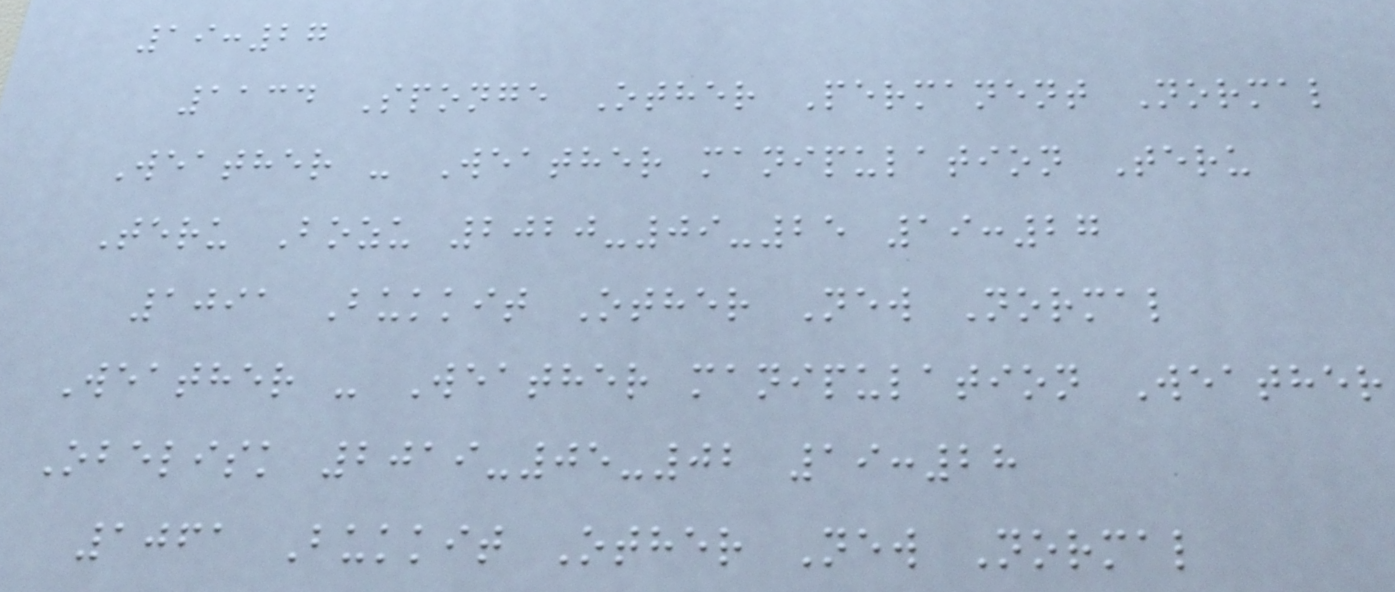19:27
1134 Sponge Other Permanent Normal
Weather - Weather manipulation Teru
Teru Bozu 2020-09-25 19:27
1091 Bukkit Other New Normal
Weather - Weather manipulation Weather
Obelisk 2019-05-02 19:28
1061 Bukkit Other New Normal
